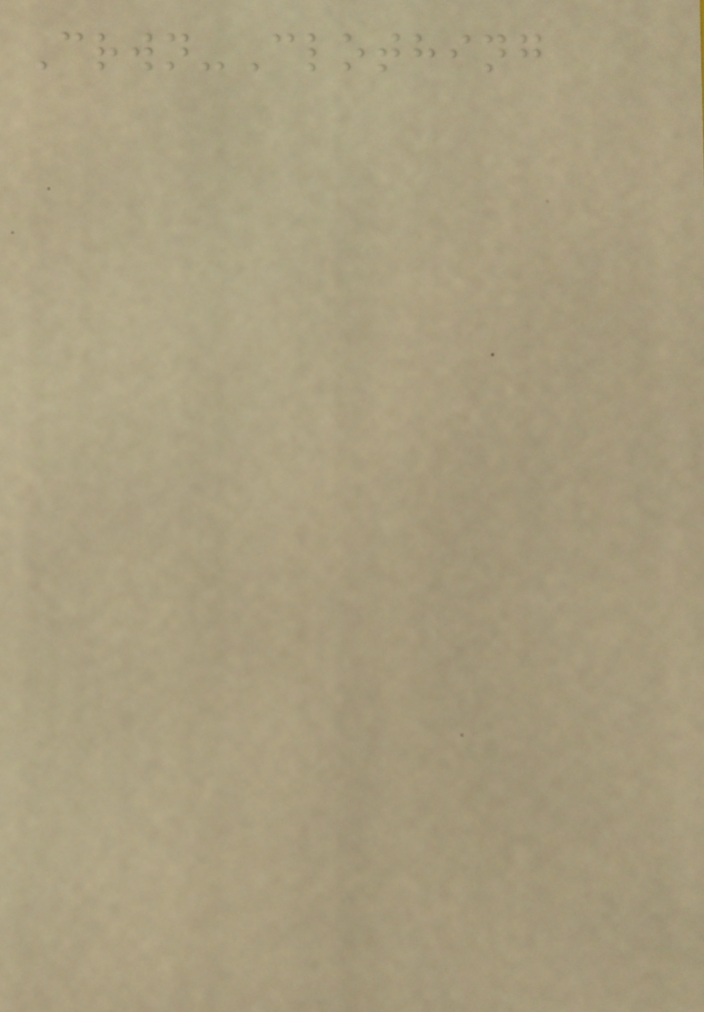Crwn-Clothing
